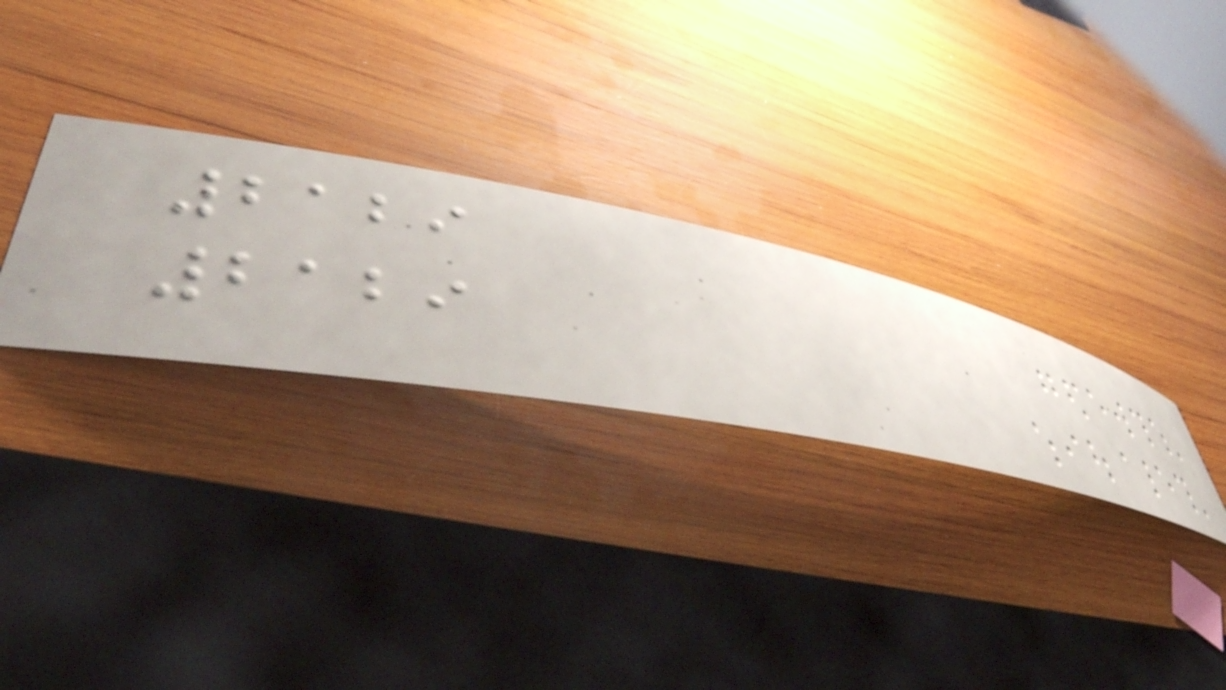2129
2129
